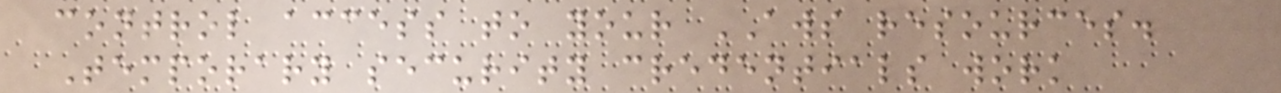control access to your AWS resources.
Temporary security credentials work
